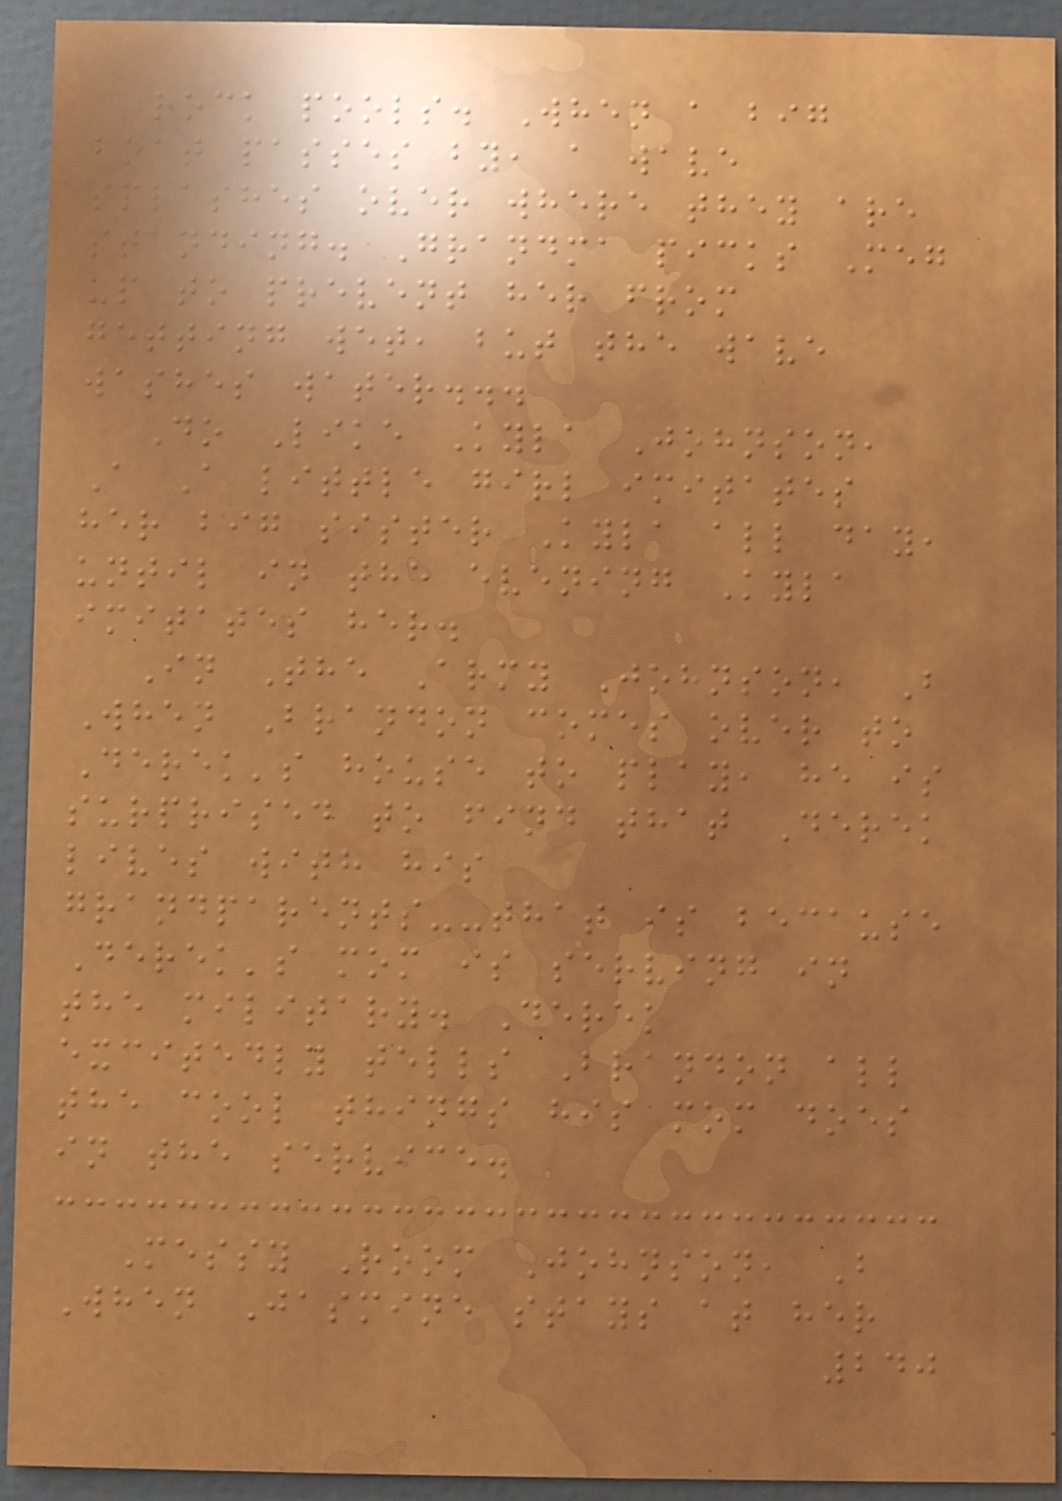rock pools. When a big
boat passes by, a wave
splashes over where they are
standing. Grandma picks Meg
up to prevent her from
getting wet, but the wave
washes water...
Do Like Kyla Johnson,
A A little girl imitates
her big sister Kyla all day,
until in the evening Kyla
imitates her.
In The Army Johnson, B
When Brandon comes over to
Derek's house to play, he is
surprised to find that Derek
lives with his
grandparents--that is because
Derek's mom is serving in
the military. Derek
excitedly tells Brandon all
the cool things his mom does
in the service.
Messy Room Johnson, B
When Jasmine stays at her
240
